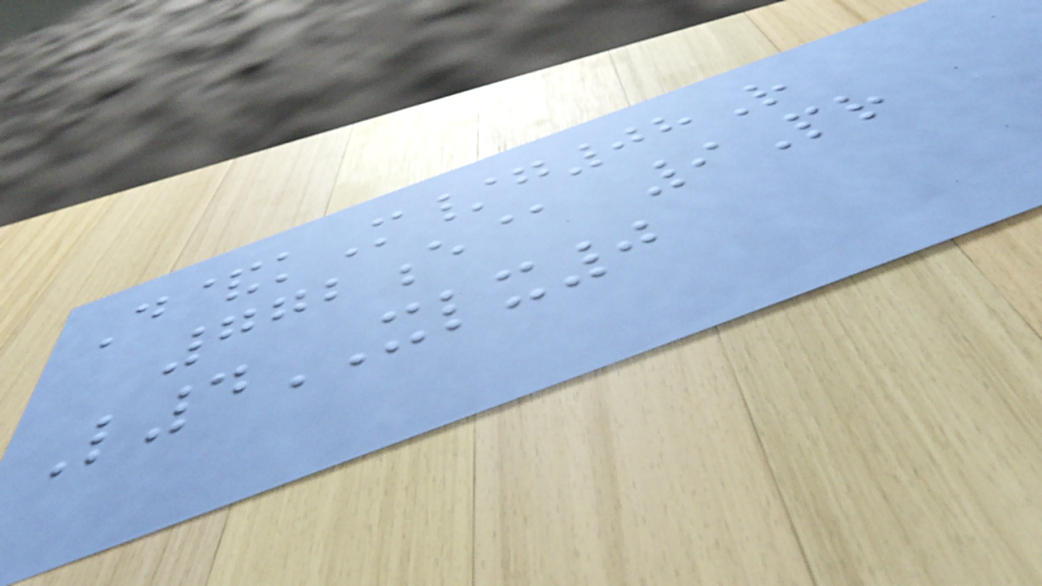D&kM/g08R
772e@ 9Pr
L4XLX0
